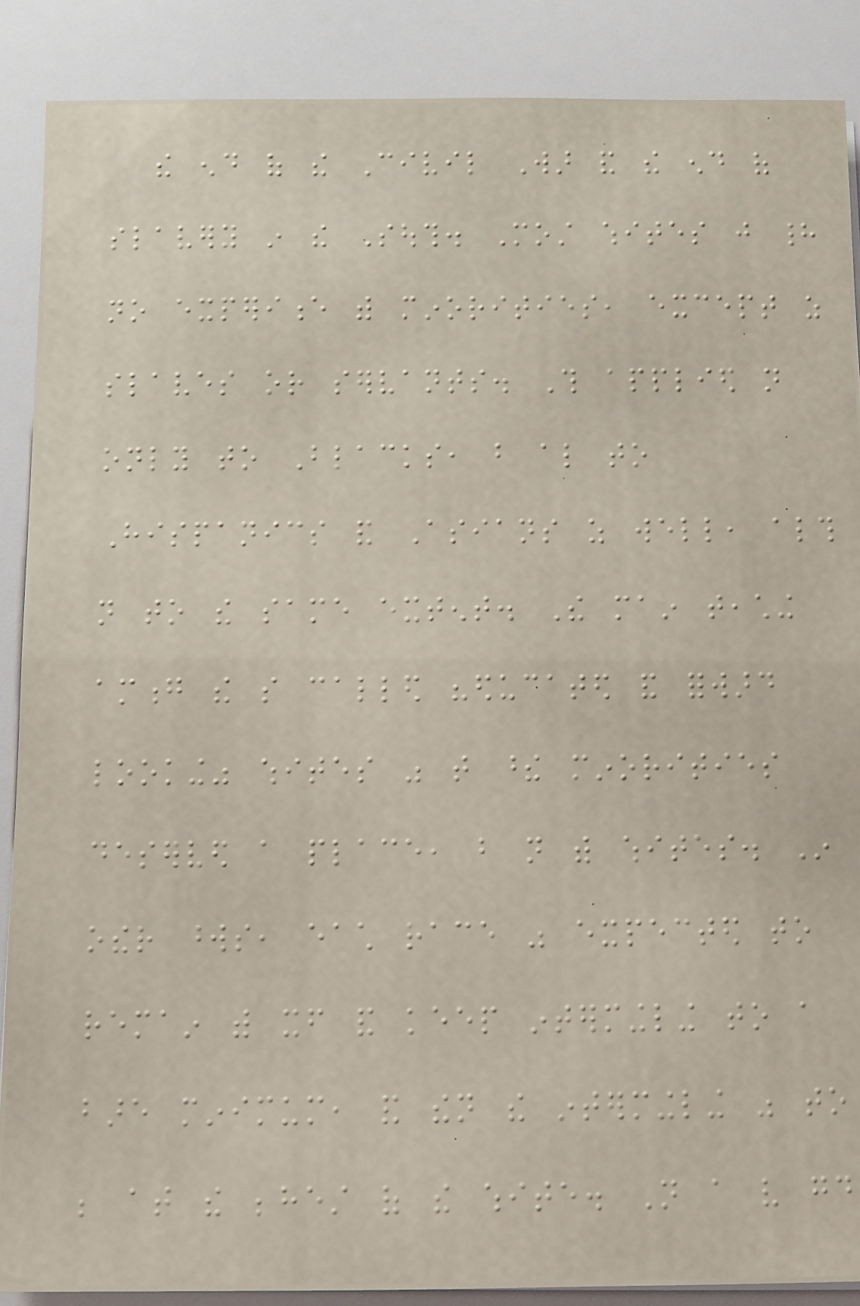the end of the Civil War and the end of
slavery in the South. Most whites just had
no experience with minorities, except as
slaves or servants. This applied not
only to Blacks, but also to
Hispanics and Asians as well, although
not to the same extent. The main teaching
among the so called "educated and forward
looking" whites was that these minorities
deserved a place, but not with whites. In
other words, each race was expected to
remain with itself and keep intermingling to a
bare minimum, and then the intermingling was to
be at the behest of the white. Not a very good
